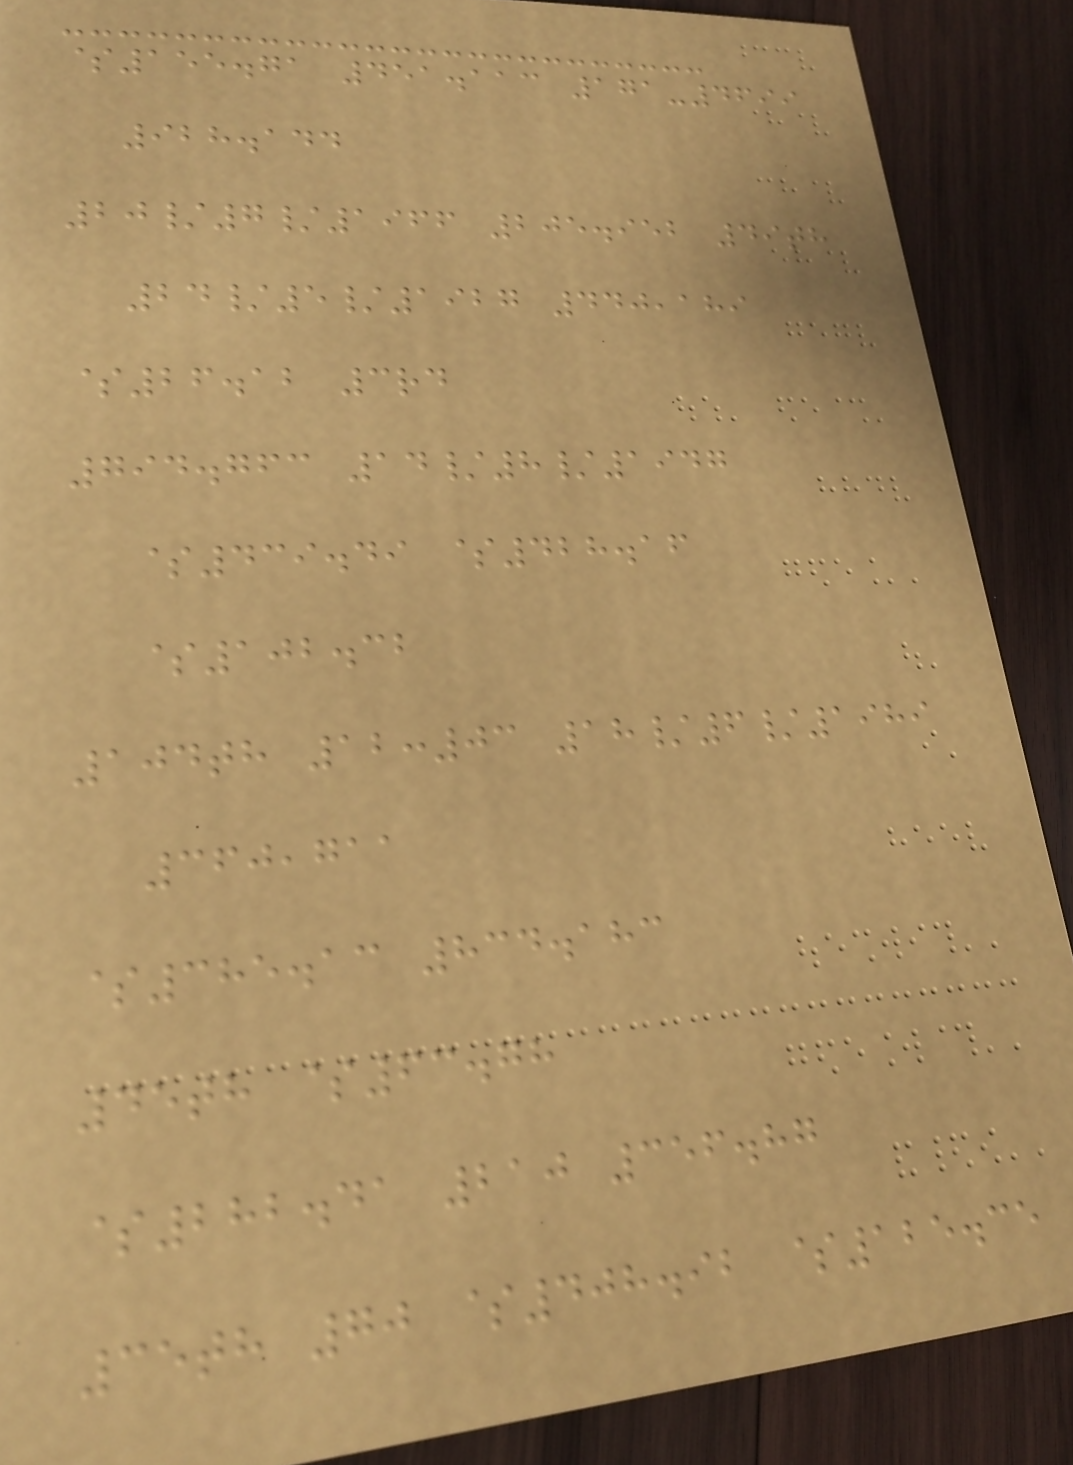$155.71 451.113 171-4699
928.144
20/7/1966 205.952 49th
24/5/1927 440,189
$26.12 3rd
794.763 14/8/1947
$439.49 $428.16
$102.32
104th 12:03 18/6/1989
360,711
$385.13 834.183
45th $63.78
$282.41 210 356.87
35th 70 $408.92 $125.35
